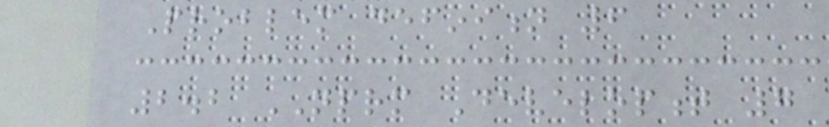Problem definition 6
2.2 NPRM Development 7
